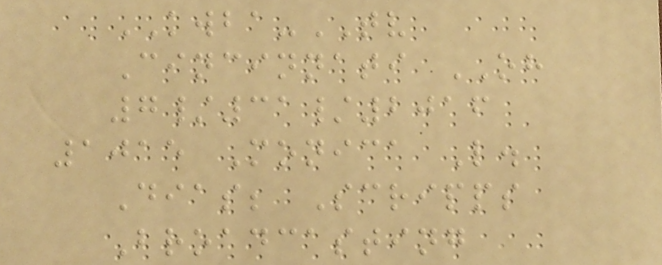KWBA-TV
Cincinnati OH
7/31/2016
1015 Monica L.
Dias; Scripps
Broadcasting
